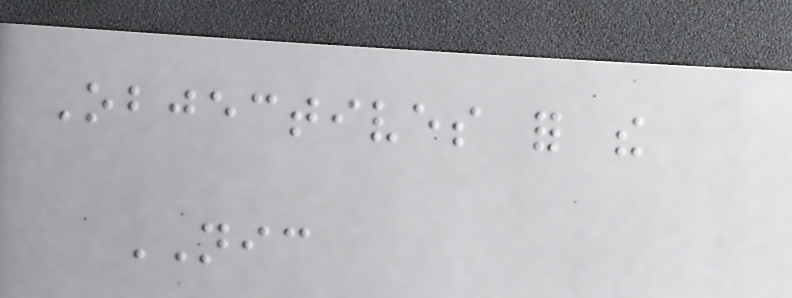Objectives for the
NIC
